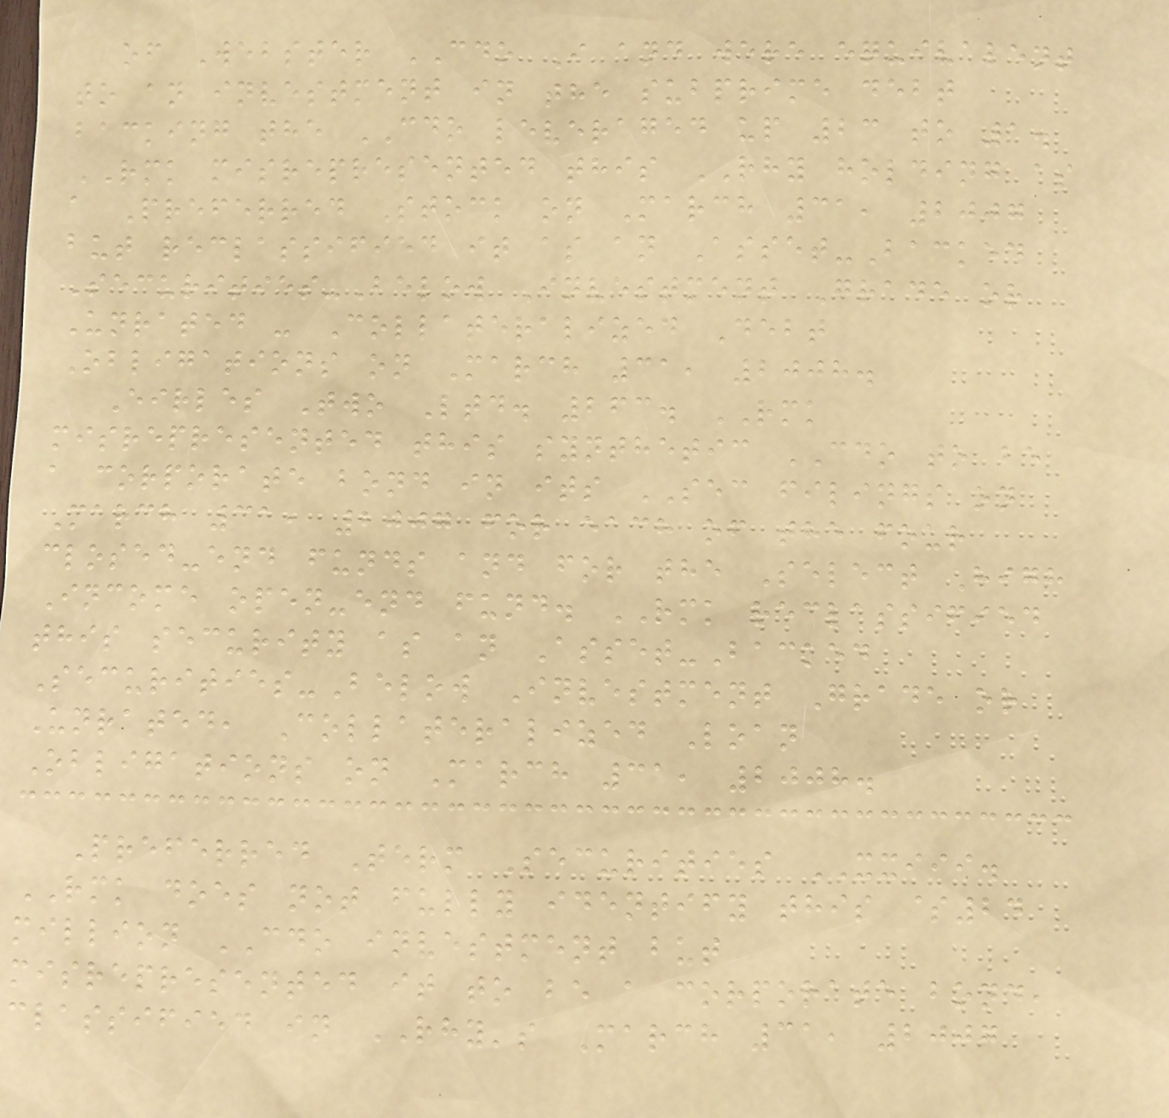of Webster CDO I and were equivalent
to an investment in the subprime debt
backing the CDO leveraged up 23 to 1.
RMK misrepresented this RHY holding as
a Preferred Stock on March 31, 2007
but reclassified it as an Asset-Backed
Securities-Below Investment Grade or
Unrated - Collateralized Debt
Obligations on March 31, 2008.
Eirles Two Ltd. 263. RMK
misrepresented this synthetic CDO to be
a corporate bond in its SEC filings on
March 31, 2007 for each of the four
closed-end funds and for the Select High
Income open-end fund. RMK reclassified
this security as an Asset-Backed
Securities-Below Investment Grade or
Unrated, Collateralized Loan
Obligations on March 31, 2008.
Preferred Term Securities XXIII.
RMK does not fully identify this $24
million CDO investment but
misrepresented it to be a corporate bond,
classified in RHY's March 31, 2007
